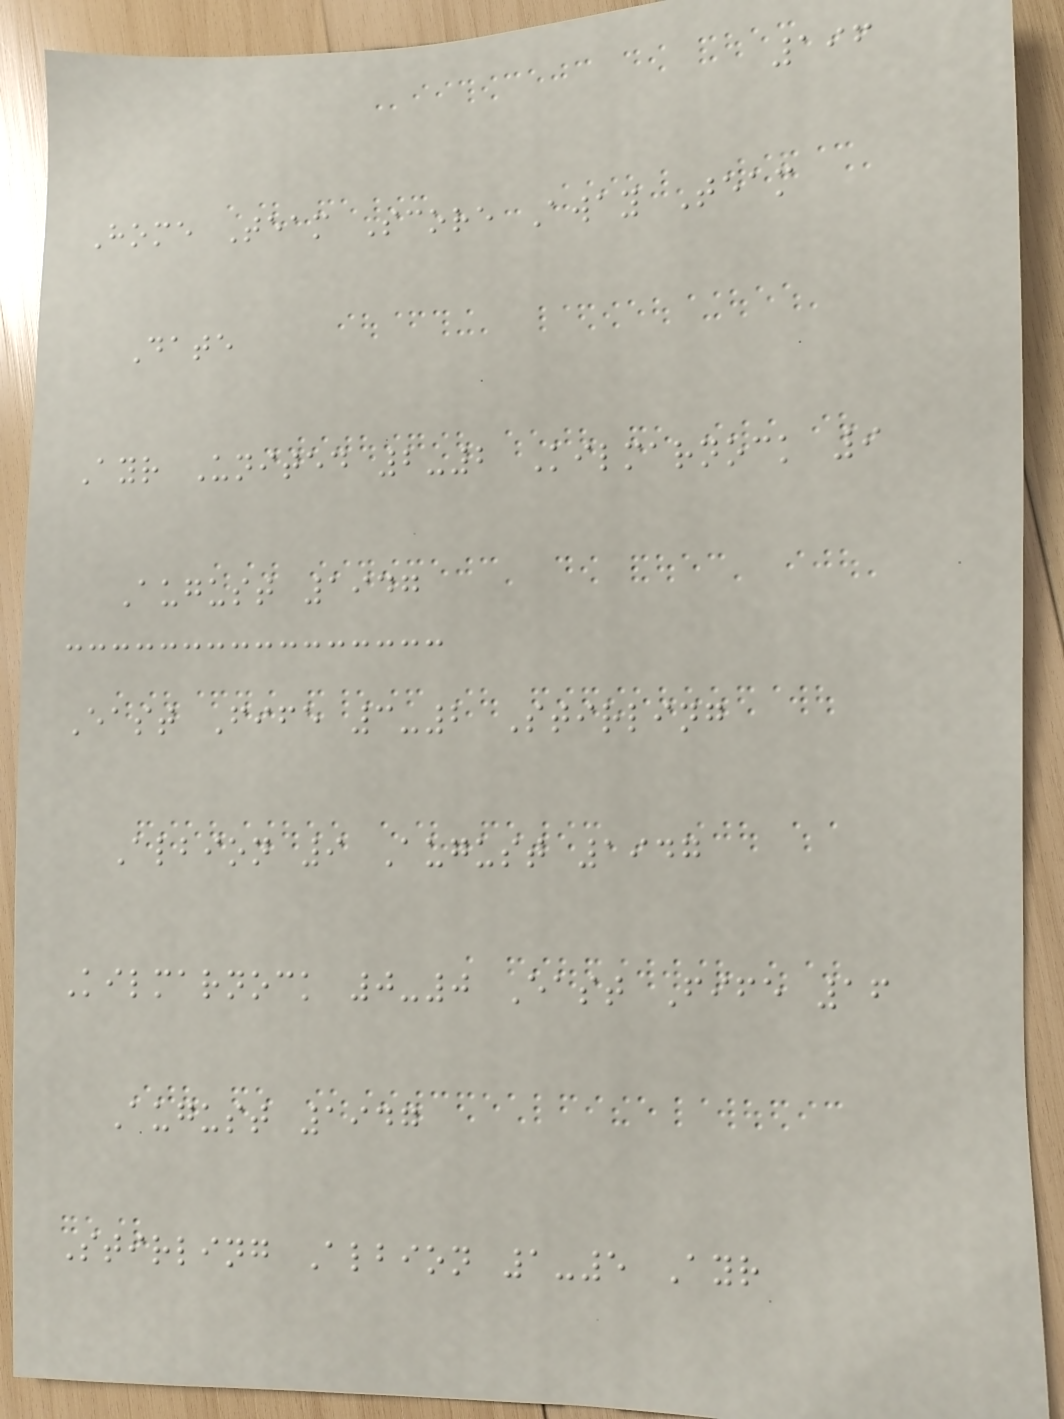196
Home Team Score Away Team
Date
Ayr United 2-2 Kilmarnock 9
August 1947
East Fife 3-2 Stirling
Albion 9 August 1947
Kilmarnock 0-0 East Fife 16
August 1947
Stirling Albion 1-5 Ayr
